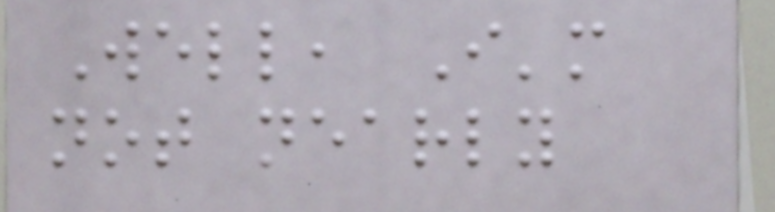Well, I'm
not nearly
